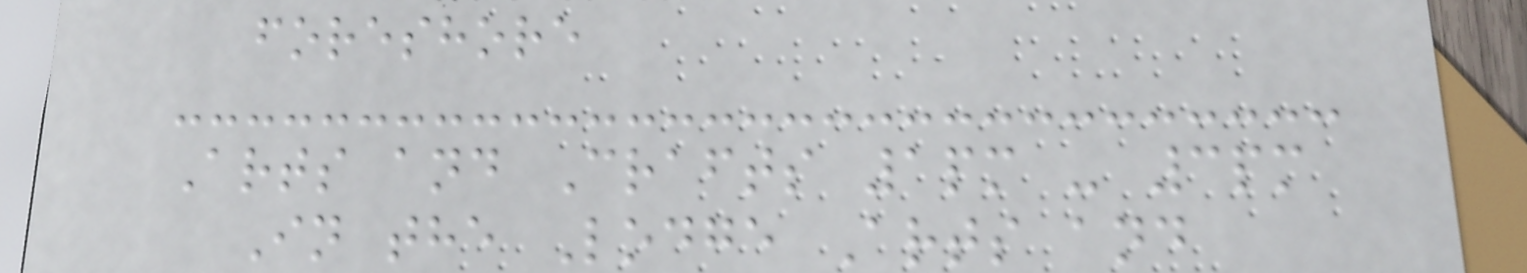foreshore
Arts and Crafts 1pm - 3pm
In the Lodge Arts and
